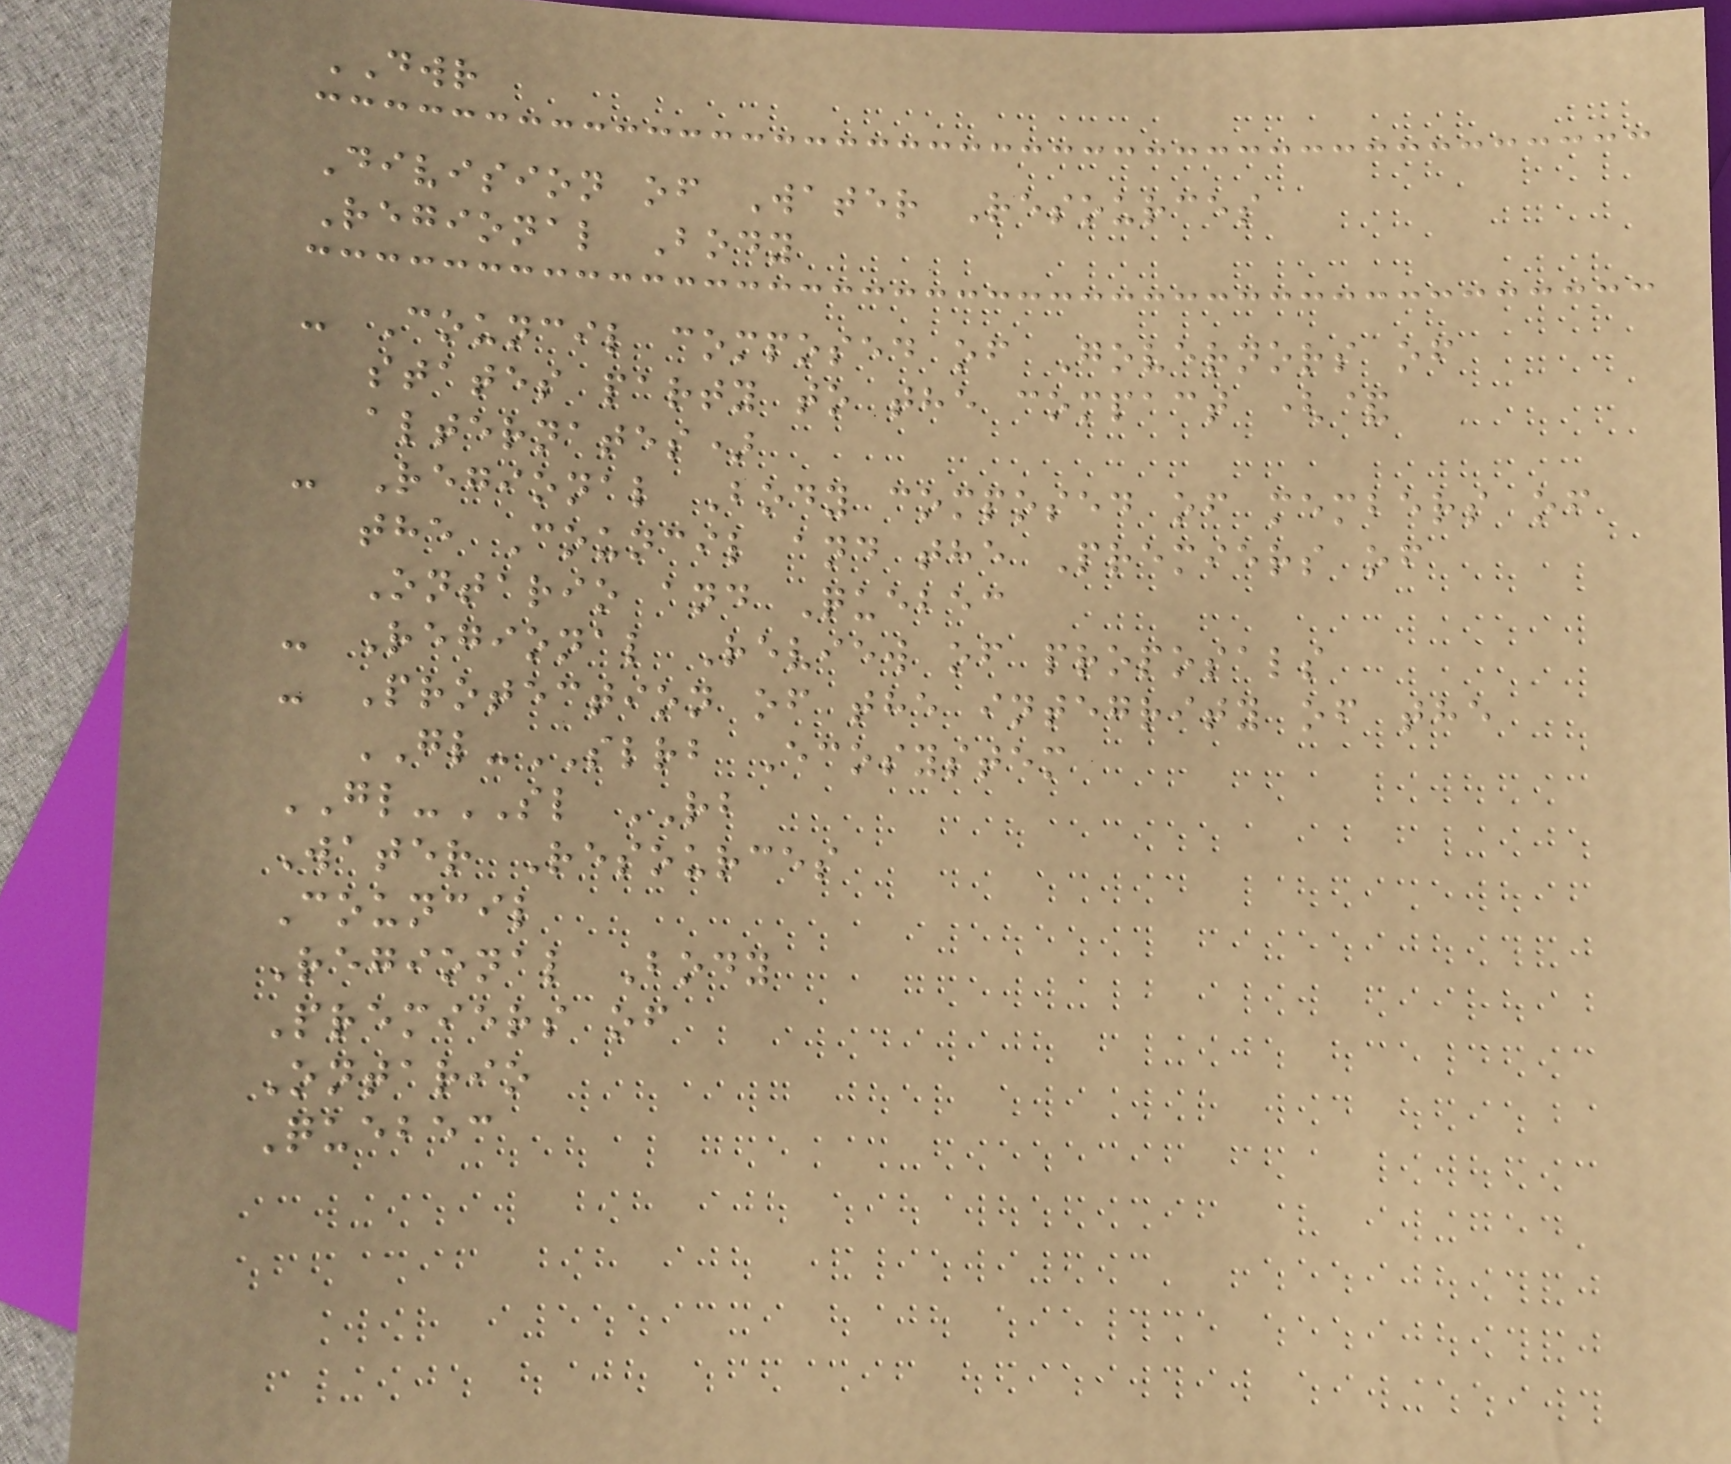DWR
Division of Water Resources
Regional Body
- Council composed of Governors of
states party to the compact (&
alternates)
- Regional Body composed of members of
the Council and the Premiers of
Ontario and Quebec
- Regional Review of proposals
- Protection of the integrity of the
GL-SLRB Ecosystem
GL-SL RB
Water Resources
Council
Regional Body
Premiers of
Ontario
Quebec
